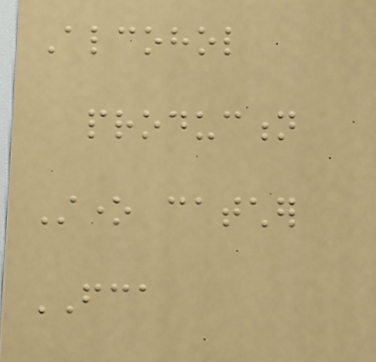Alcohol
production
Stone catcher
FCA
